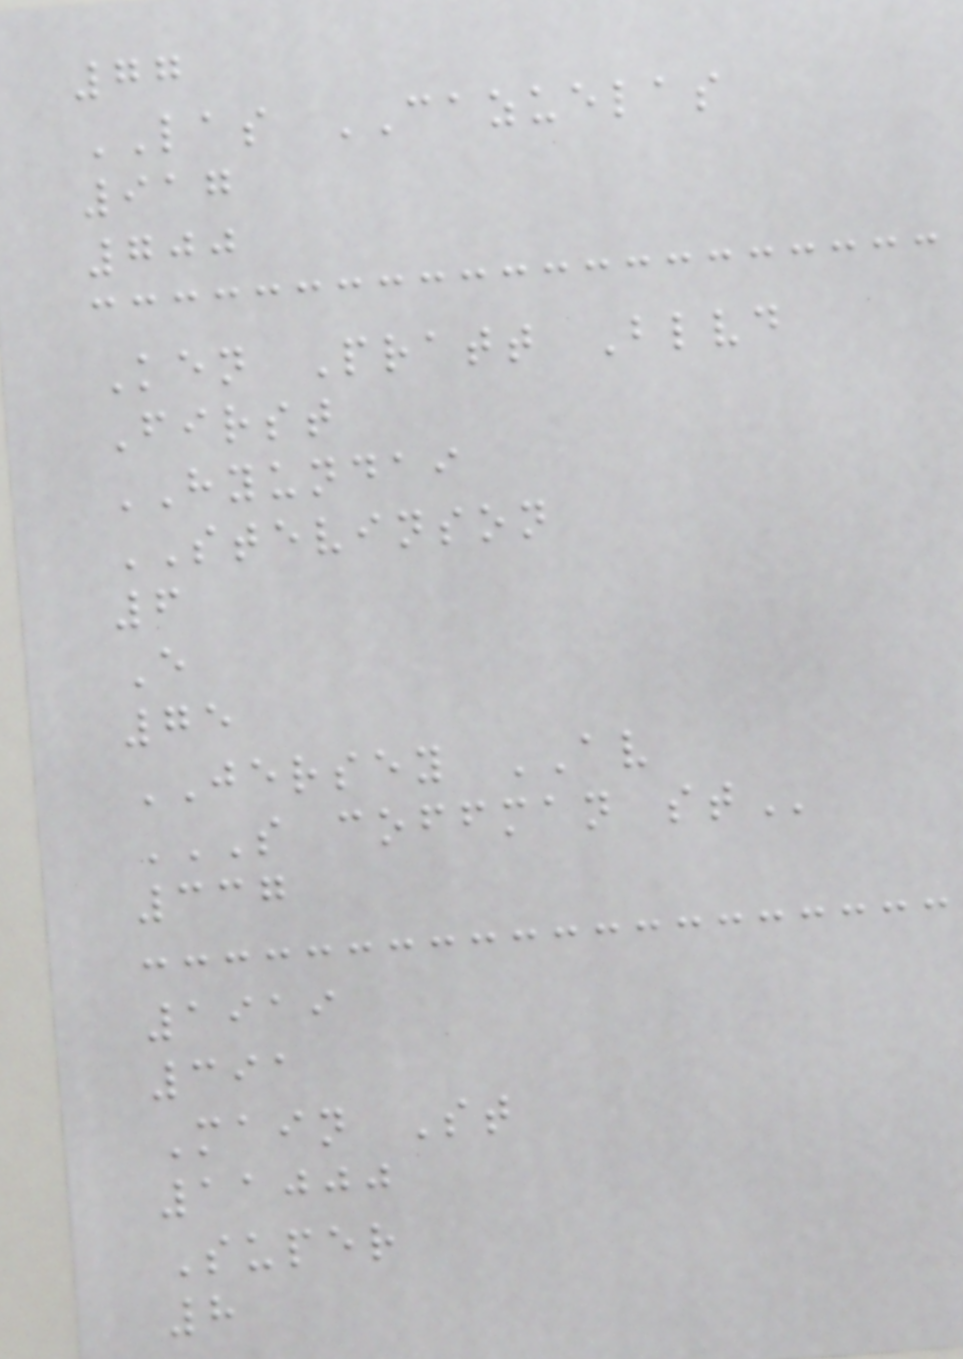77
LAS CAZUELAS
917
700
Ken Pratt Blvd
First
HYUNDAI
STEVINSON
6
E
75
JERSEY AV
S COFFMAN ST
337
1919
391
Main St
11000
Super
8
